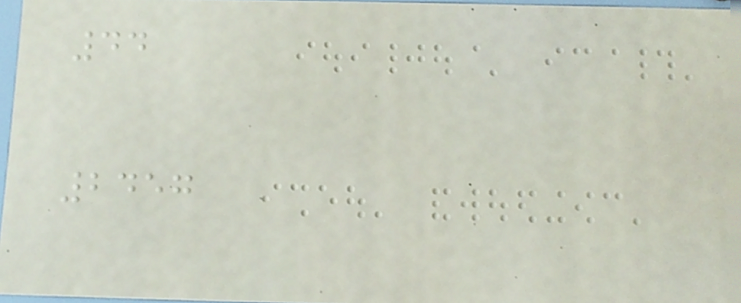44
2457
